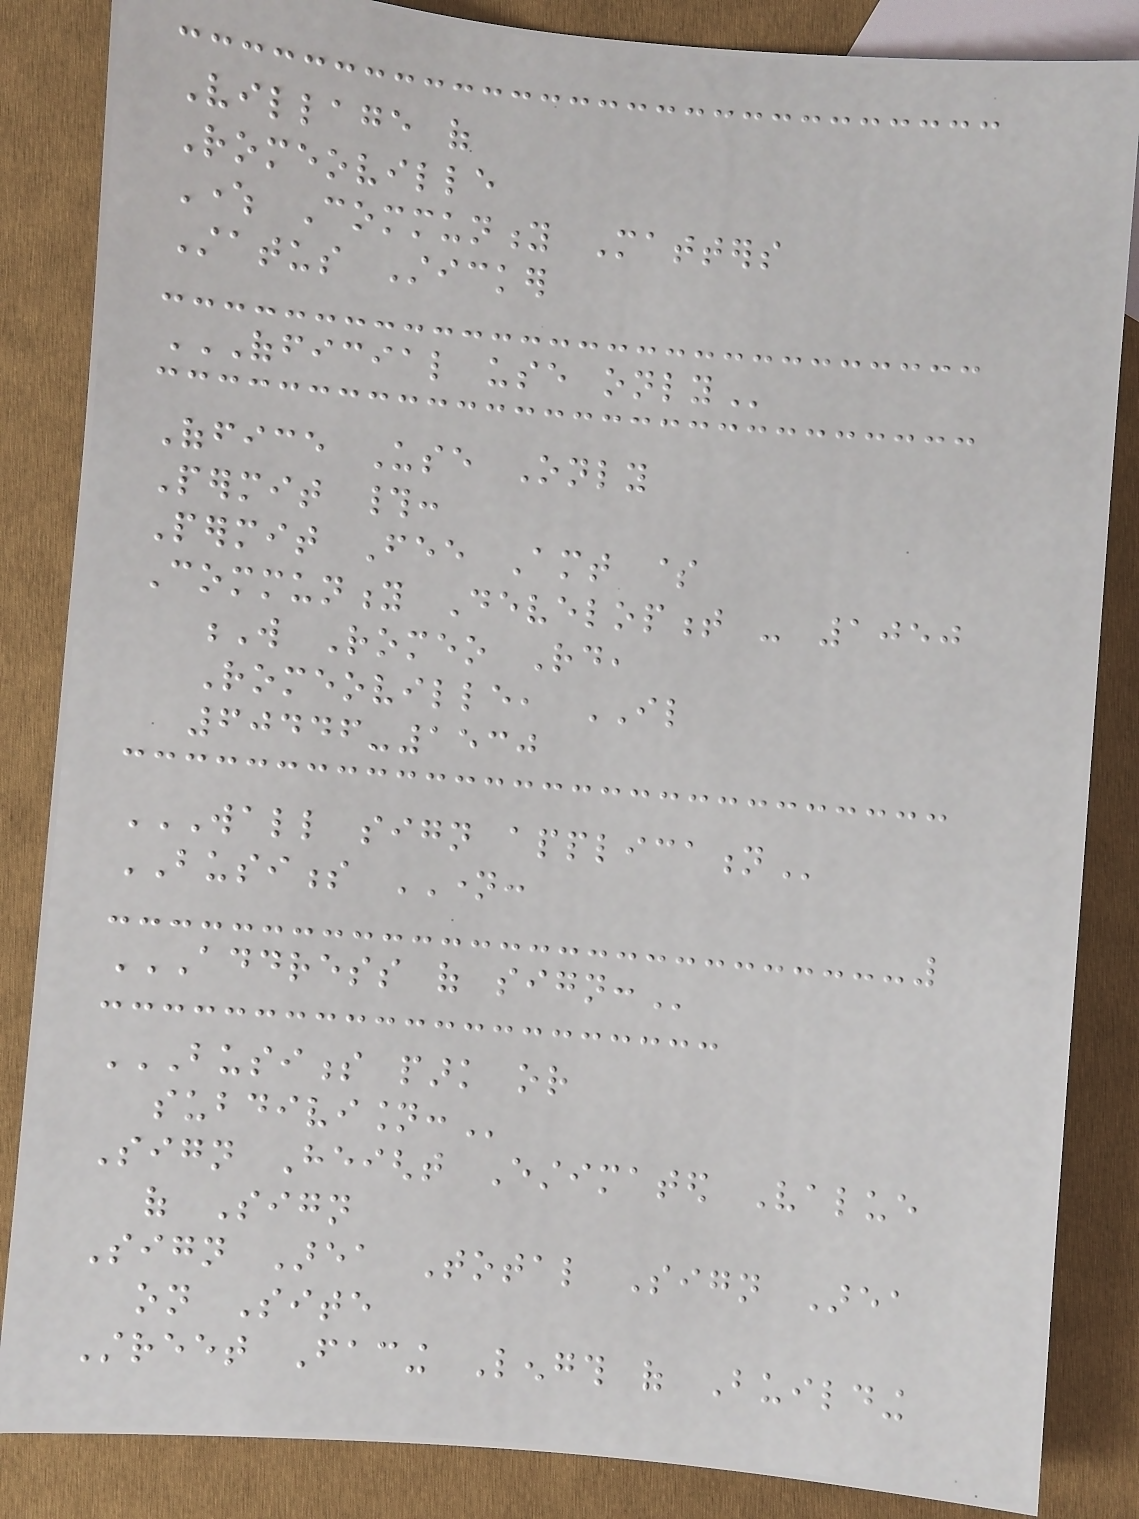Village of
Romeoville
Where Community Matters
Status Sticker
OFFICIAL USE ONLY
Office Use Only
Permit #:
Permit Fee Amt $
Community Development - 1050
W Romeo Rd,
Romeoville, IL
60446-1530
WALL SIGN APPLICATION
BUSINESS NAME:
ADDRESS OF SIGN:
BUSINESS PARK OR
SUBDIVISION:
Sign Height Estimated Value
of Sign
Sign Area Total Sign Area
on Site
Street Facing Length of Building
